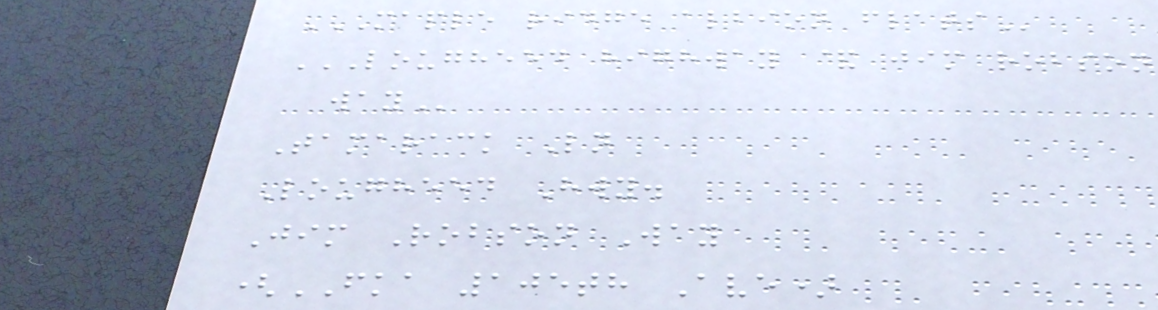MAPLE RIDGE ALBION FLATS
LOUGHEED HIGHWAY & JIM ROBSON
WAY
Tamarack Ln
Lougheed Hwy.
Jim Robson Way
(FKA 105th Ave)
